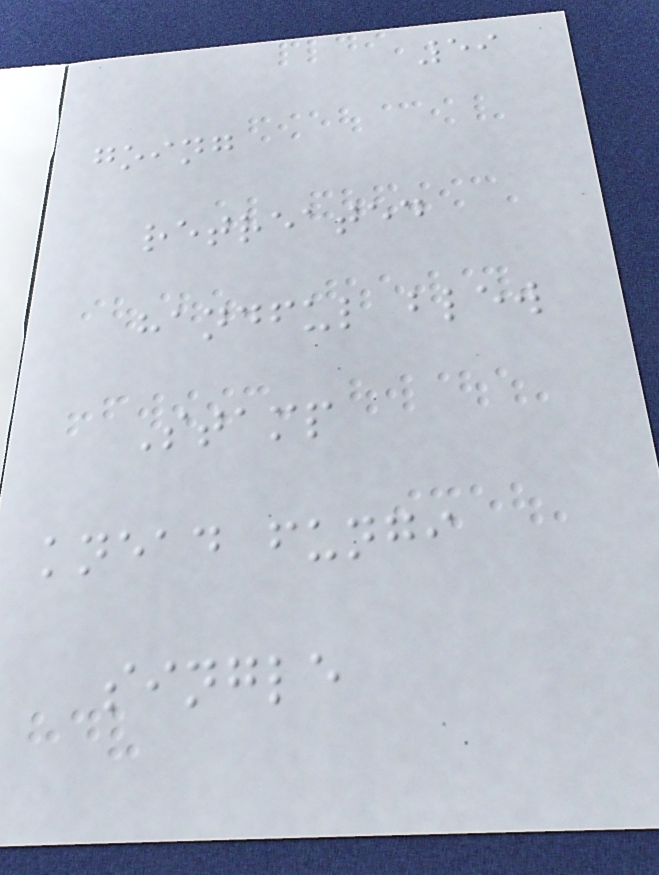59
going
retreated
handful blew
Stamp
knead fungi
single
